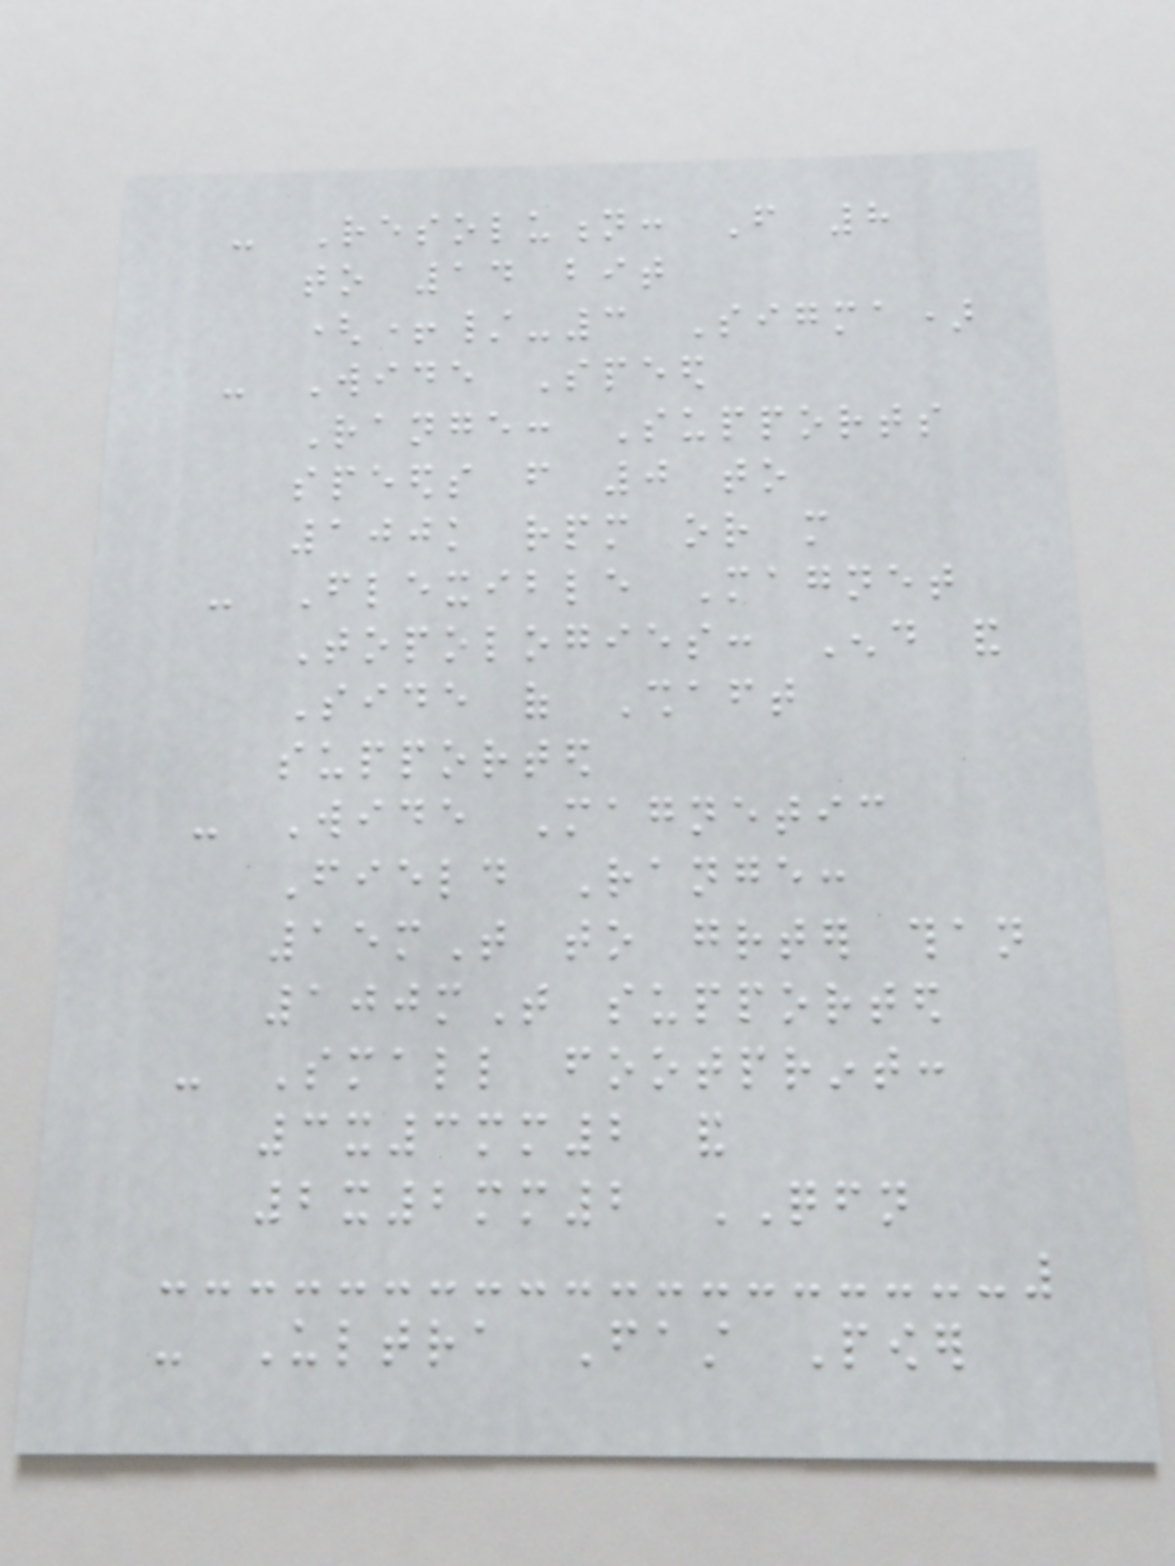- Resolution: From 8
to 14 bit
(+/-3 Sigma)
- Wide Speed
Range: Supports
speeds from 0 to
100k rpm or more
- Flexible Magnet
Topologies: End and
Side of Shaft
supported
- Wide Magnetic
Field Range:
15mT to greater than
100mT supported
- Small footprint:
3x3mm2 and
2x2mm2 QFN
- Ultra Fast Power
